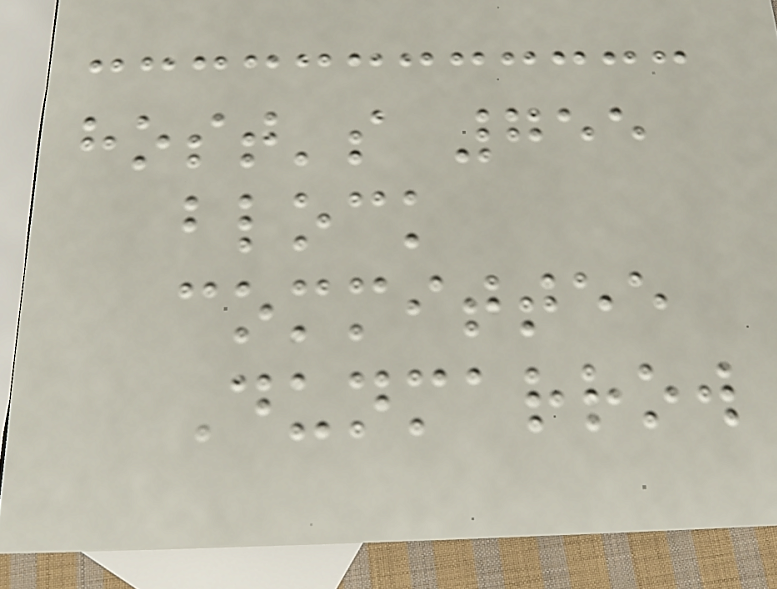host's 755
block
committee
Dunmarrow
